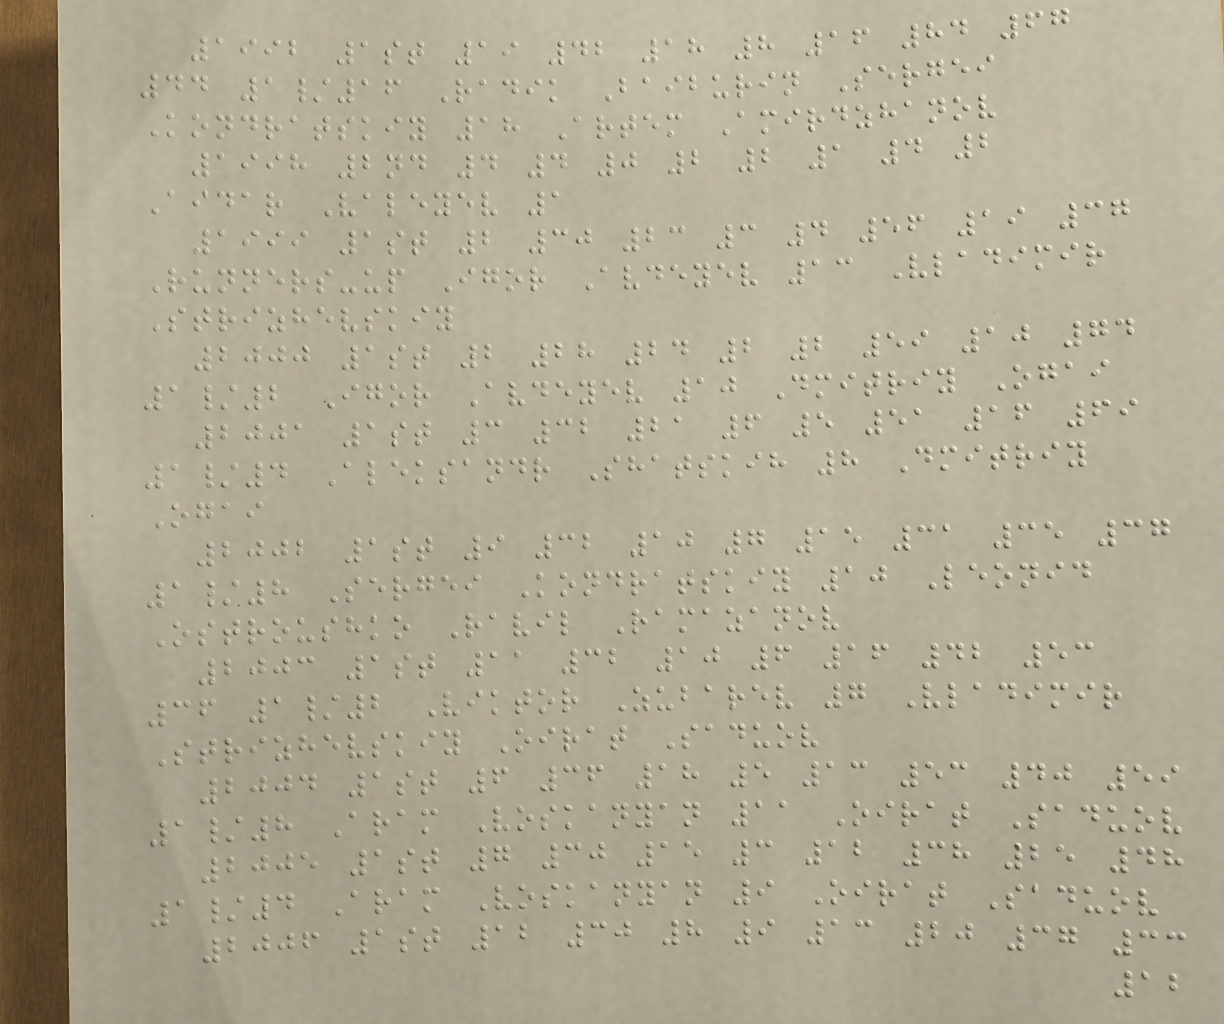1992 1st 19 42 18 8 16 84 67
44 1/16 Radik Baiburin Sergei
Kondratskiy 18 Artem Amirdzhanov
1998 2nd 4 4 0 2 2 1 4 2
Aidar Valeyev 1
1999 1st 2 30 23 3 4 56 19 37
Runners-up Igor Avdeyev 13 Vladimir
Strizhevskiy
2000 1st 2 28 24 2 2 59 10 74
1/2 Igor Avdeyev 10 Dmitriy Ogai
2001 1st 3 32 21 6 5 51 16 69
1/4 Aleksandr Shatskih 8 Dmitriy
Ogai
2002 1st 9 32 10 7 15 31 35 37
1/8 Sergei Kondratskiy 10 Leonid
Ostroushko Ravil Ramazanov
2003 1st 11 32 10 6 16 42 53
36 1/2 Viktor Zubarev 7 Vladimir
Strizhevskiy Oirat Saduov
2004 1st 6 36 18 5 13 53 40 59
1/8 Aram Voskanyan 11 Oirat Saduov
2005 1st 7 30 15 3 12 38 25 48
1/4 Aram Voskanyan 9 Oirat Saduov
2006 1st 12 30 8 9 13 20 37 33
12
